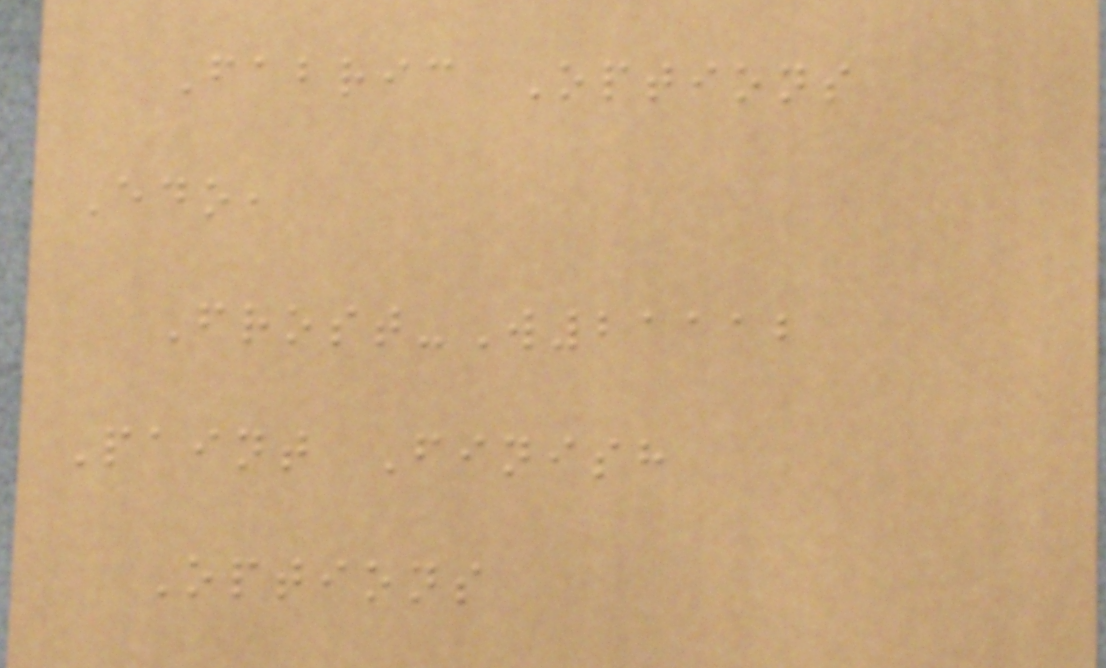Fabric Options
Edo,
Frost-W21112
Paint Finish
Options
